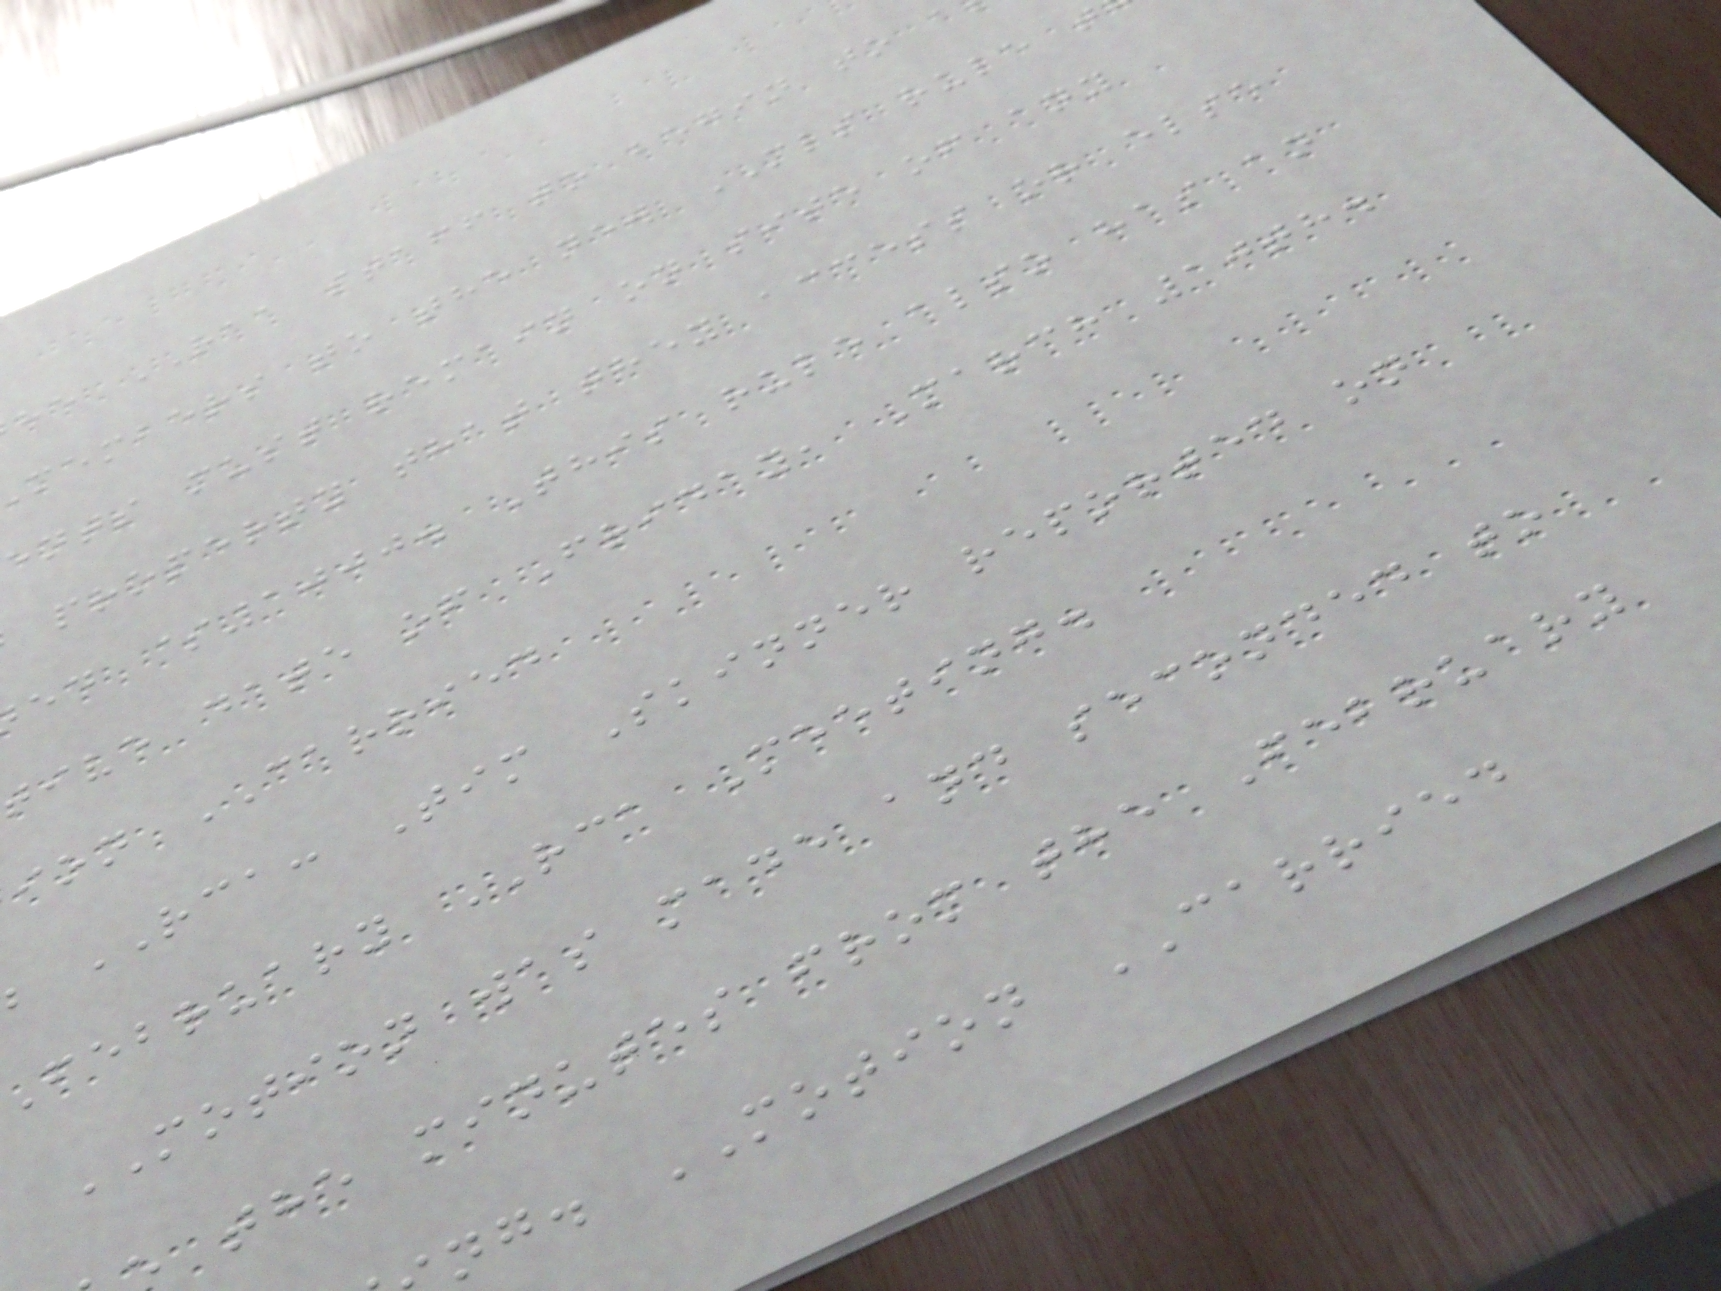he RAA staff to begin to a
members to the new MLS rule t
ents must remain on site of any
property that they access or else
ed $1000. This rule also has an
tive date of Friday, March 10th.
ion CARRIED
RCA: Tim Skinner reported on
february RCA Meeting.
MOTION was made and seconded to
the minutes from the February
ng. MOTION CARRIED
